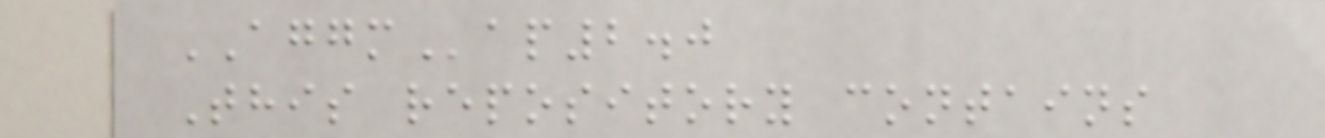AGGMap2.0
This repository contains
